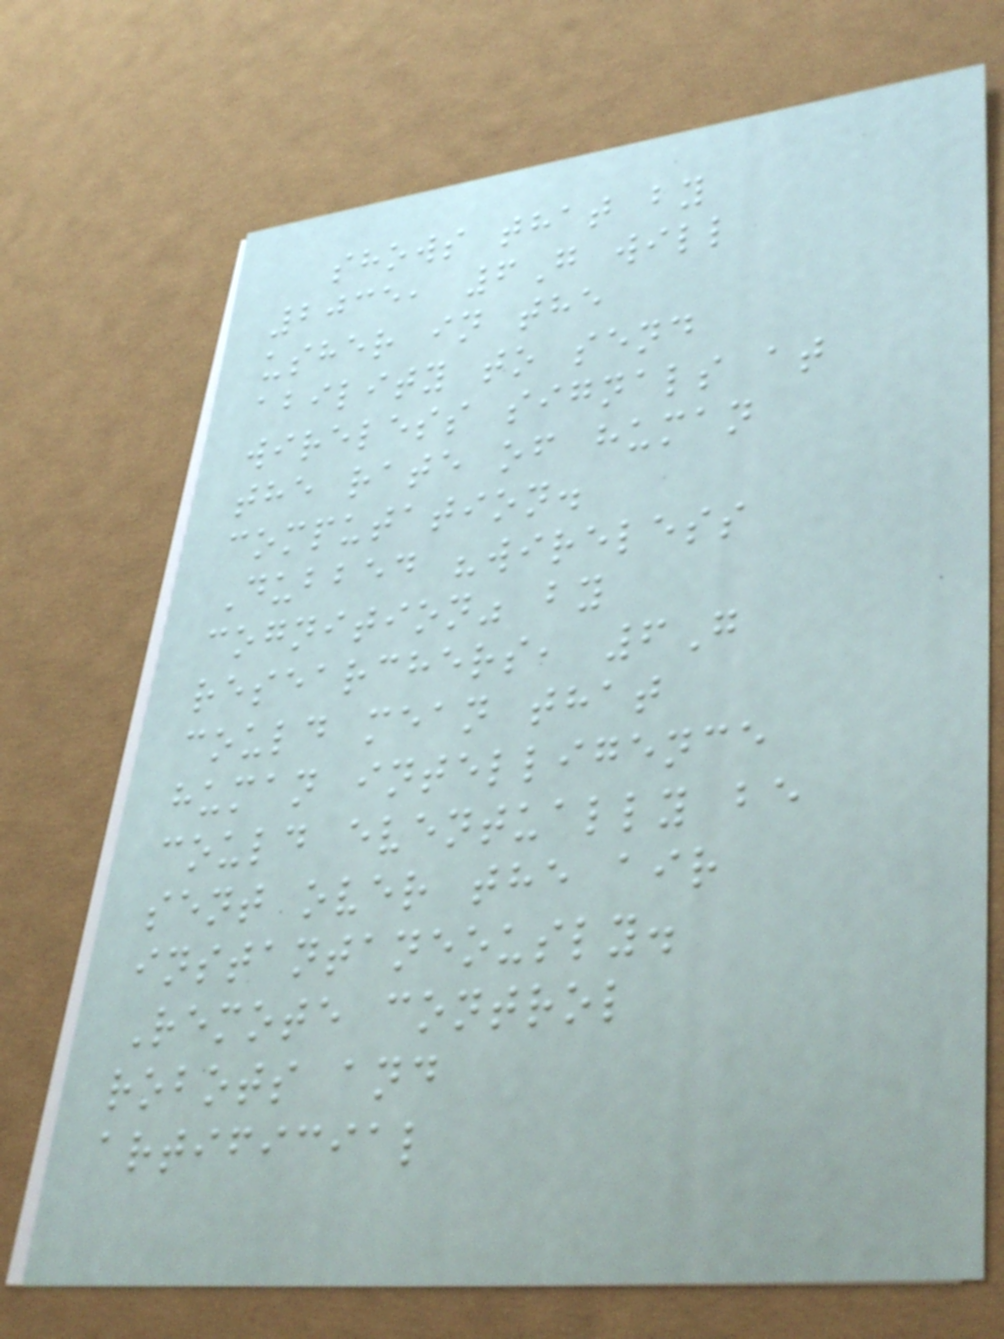shows that by
2035, 6G will
usher in the
ability to send
wireless signals at
the rate of human
computation.
Dubbed "wireless
cognition" by
researchers, 6G
could mean that
human intelligence
could eventually be
sent over the air
instantaneously.
Remote control
robots and
artificial
